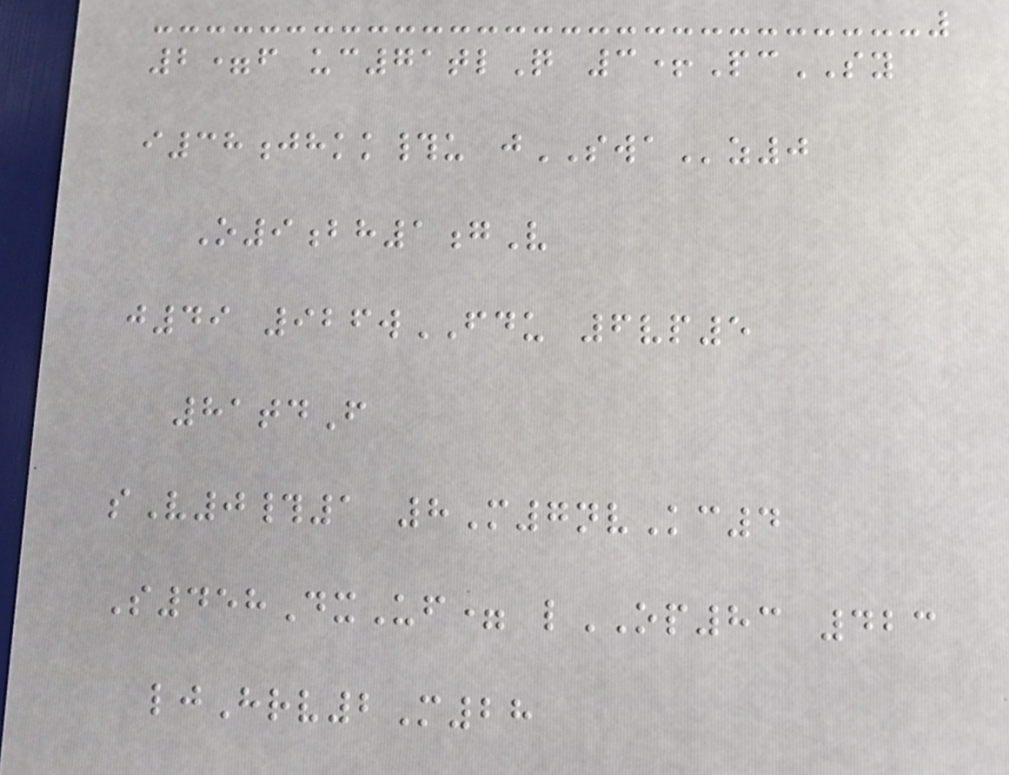2=f uc71tlQ 3+PcSY
i38jhkk#u jSWAz0
O9bh1gV
j49 926wFDU 6vp5
81tdF
sV0#1 8M7nvKc4
S458DxUf= lOP83 423
ljHrv2M28
